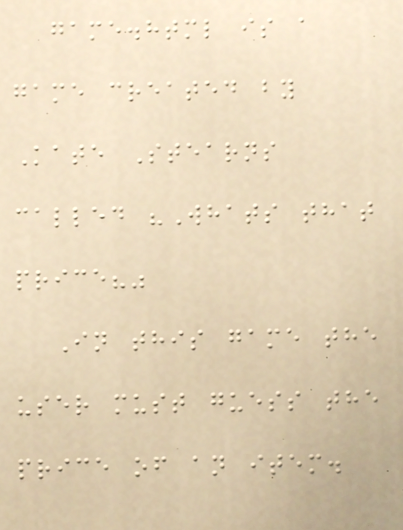game.html is a
game created by
Kate Stearns
called "Whats that
price?"
In this game the
user must guess the
price of an item.
